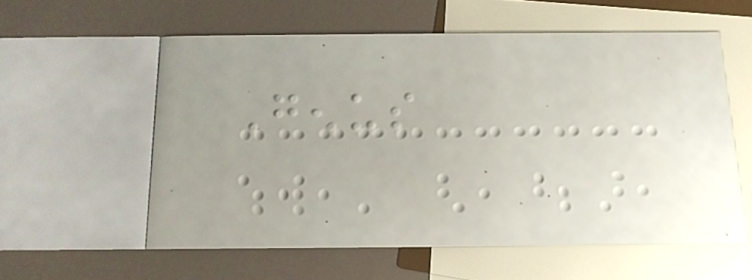Genus
